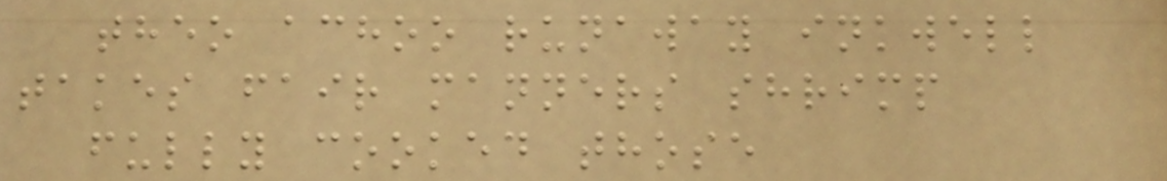theo achoo runaway inkwell
takes fair manners shrimp
fully cooked those
